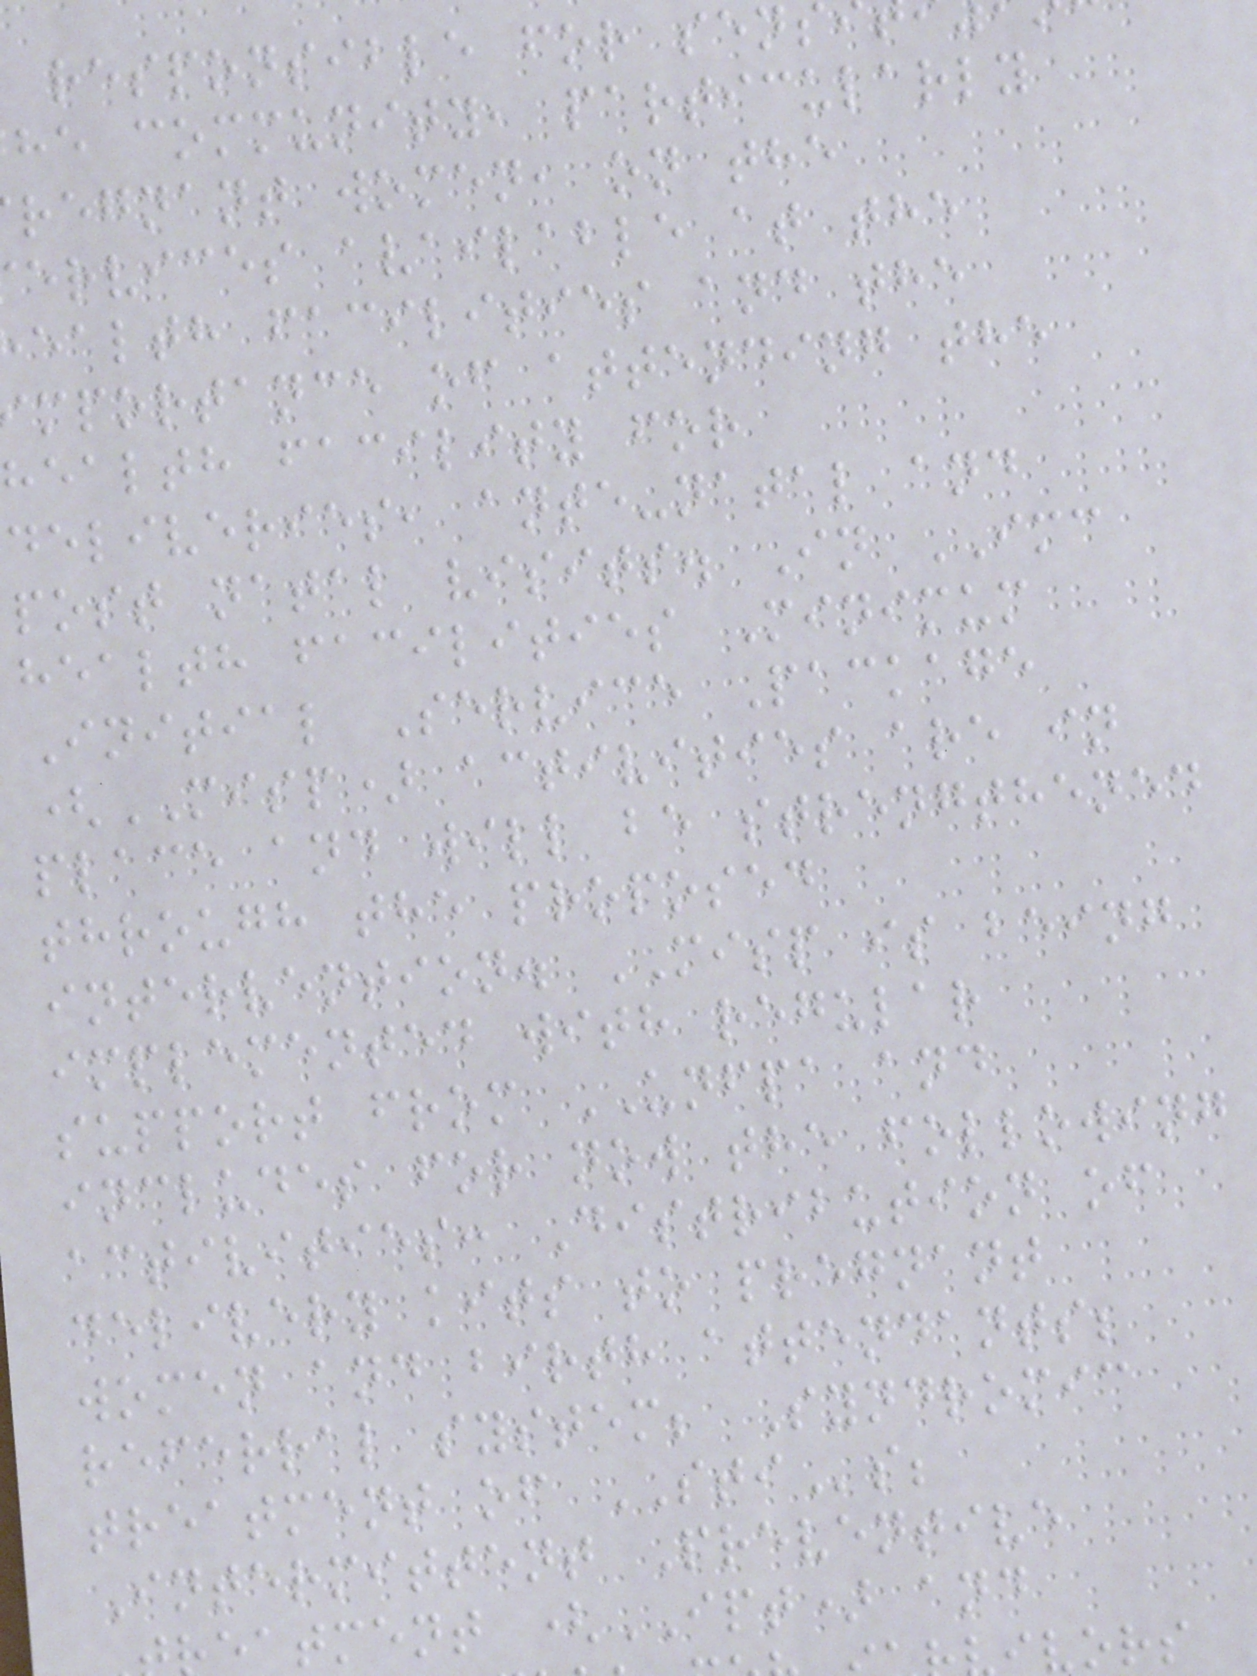responsible for sen
he community, particularly
regnant women, on the
ervices available at the
ealth facilities and the
mportance of attending the
health facility for
deliveries, ante-natal and
post natal visits. In IMC
health facilities Minimum
Initial Service Package
(MISP) activities are in
place and will be strengthened
through the proposed
intervention. MISP is being
implemented with regular
support from UNFPA and
includes for now the following
activities: Distribution of
delivery kits to pregnant
women and birth attendants;
referral system; Syndromic
treatment of STIs;
Intermittent Preventive
eatment (IPT) and
